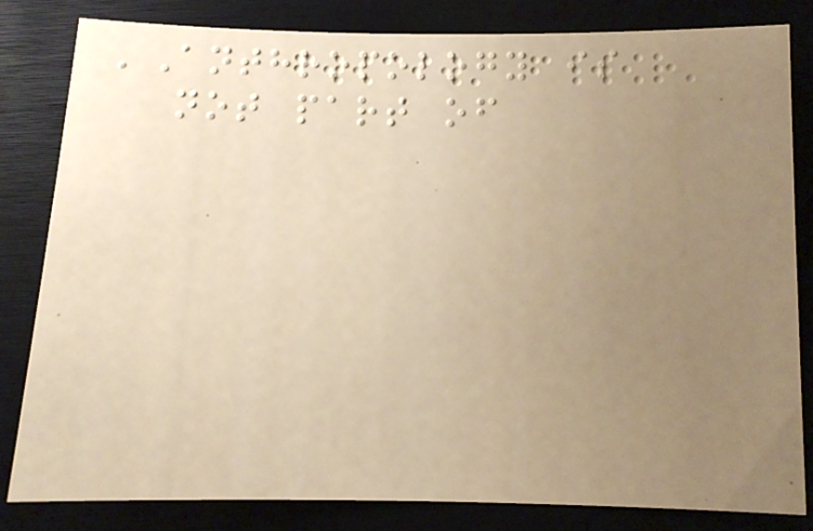'Anthropology is
not part of
